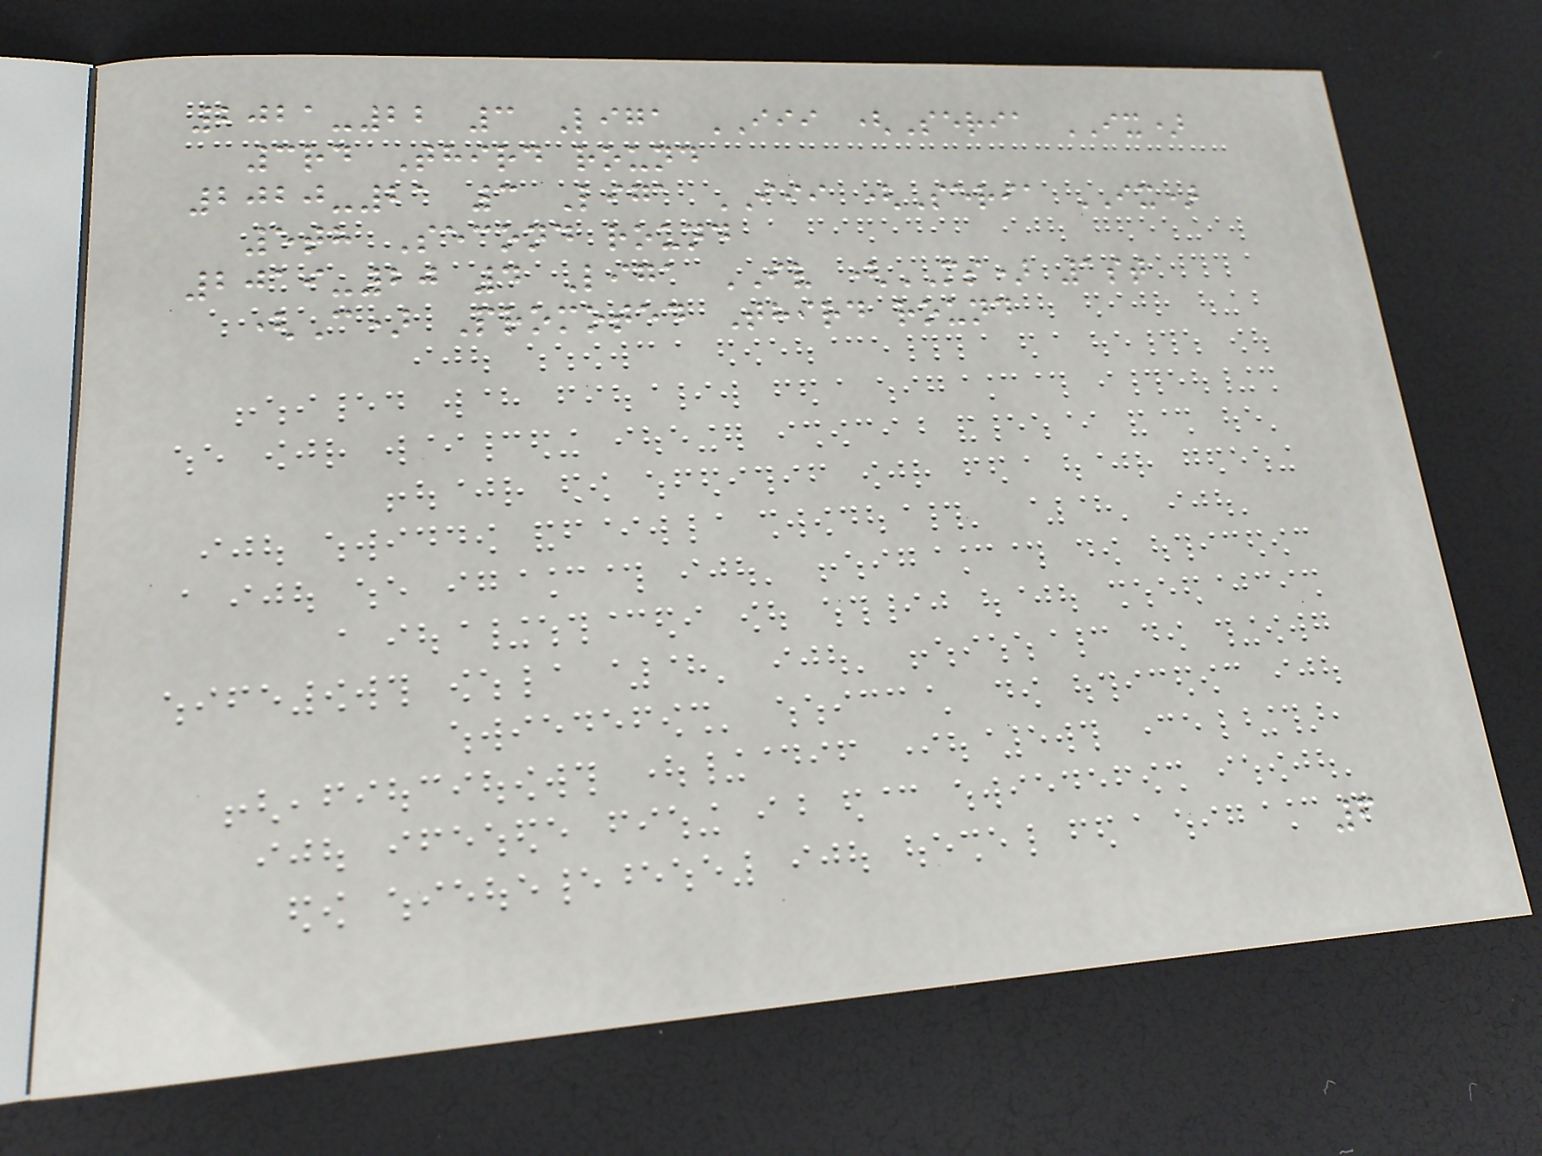2021-22 3 Liga III (Seria IX)
3rd Third round
2020-21 3 Liga III (Seria IX)
5th Second round
2019-20 4 Liga IV (MS) 1st
(C) Promoted Third round
6
